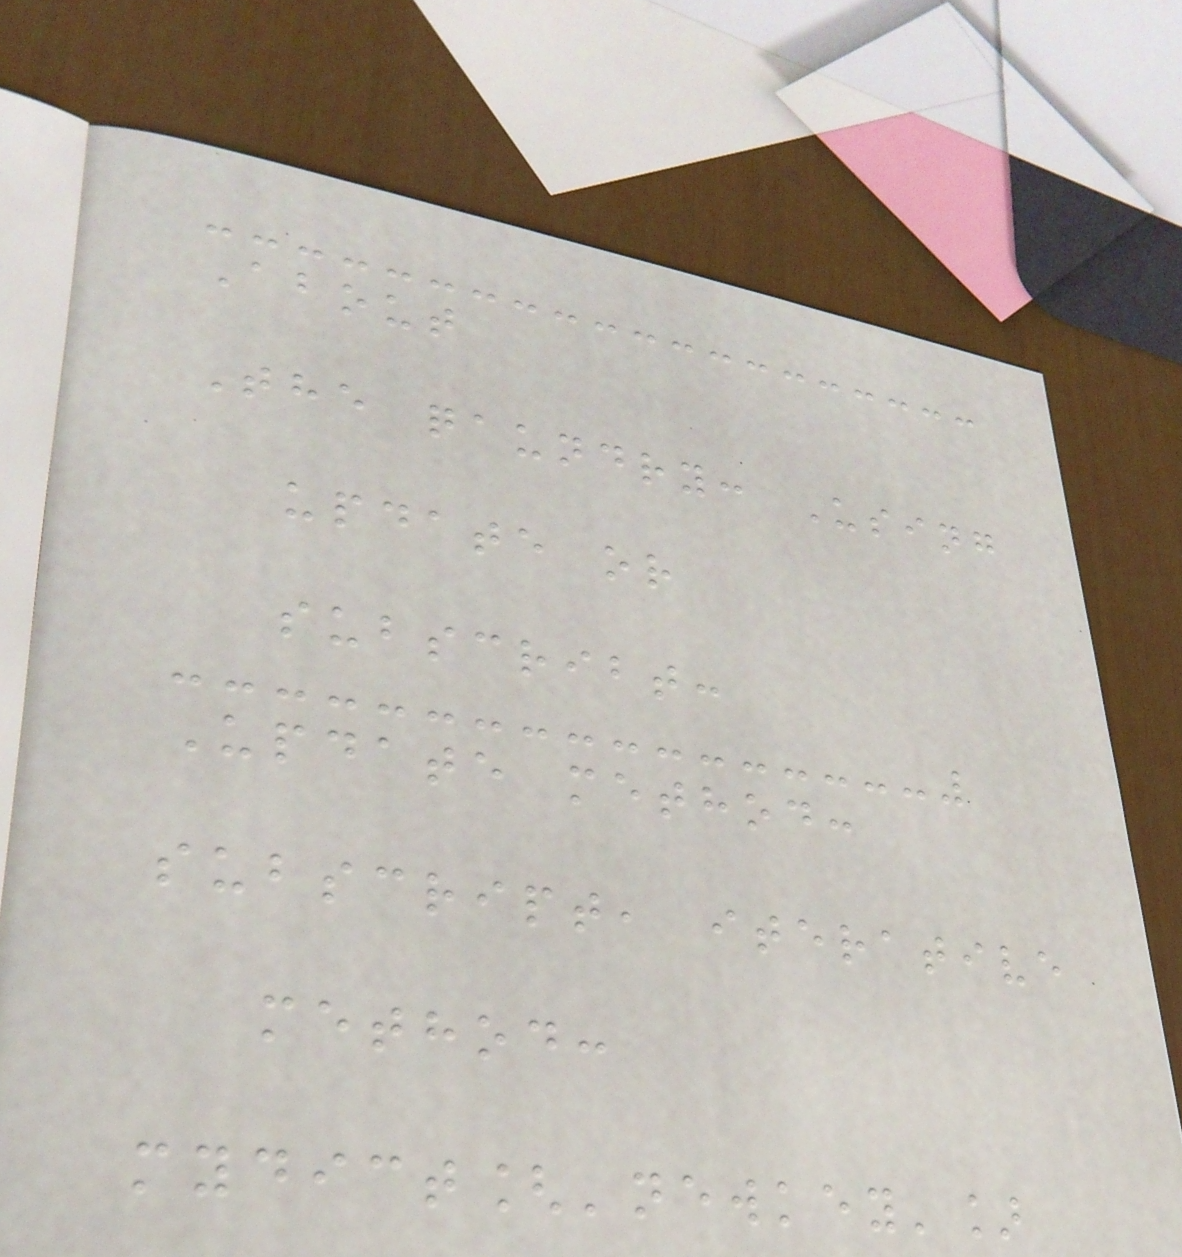About
The qaundry: Using
update or
subscribt:
Update method:
subscript, iterative
method:
mydict['newkey']
